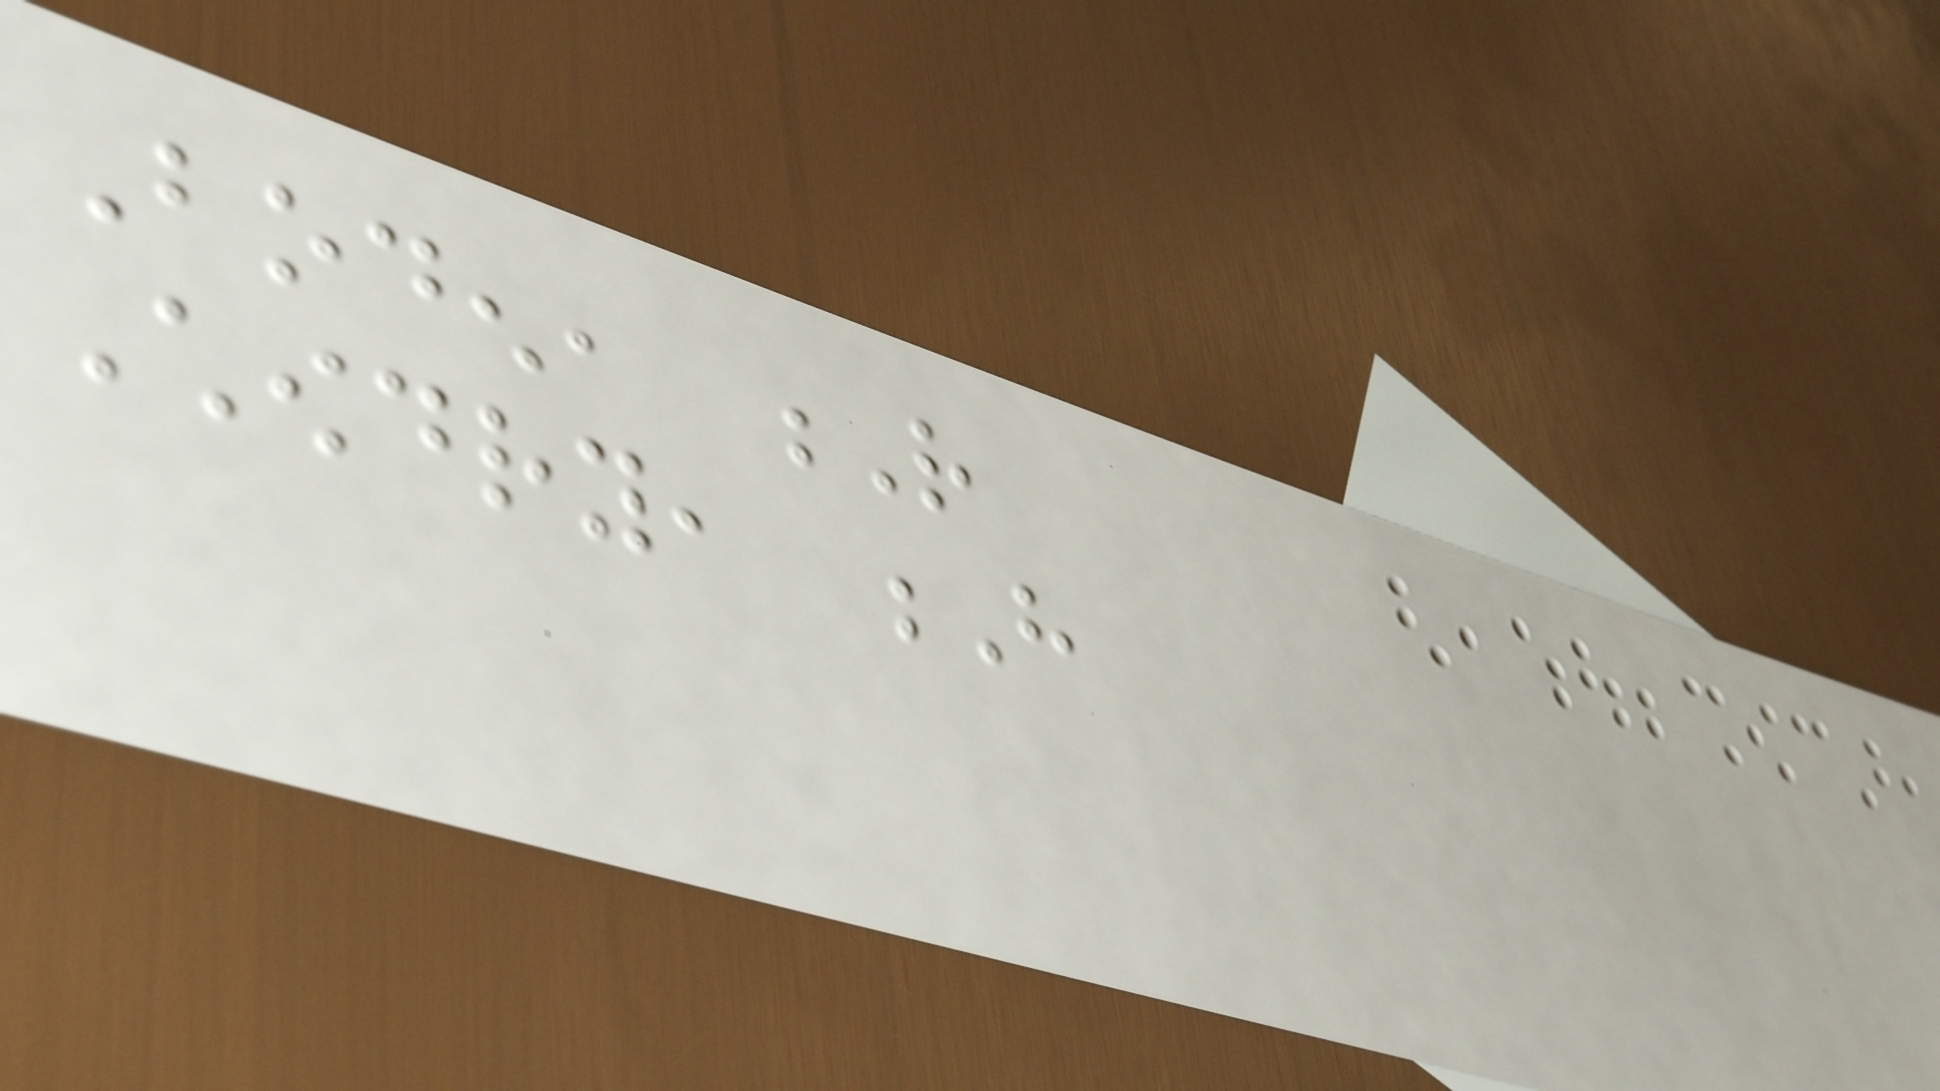Boden, R
Chowdry, H
